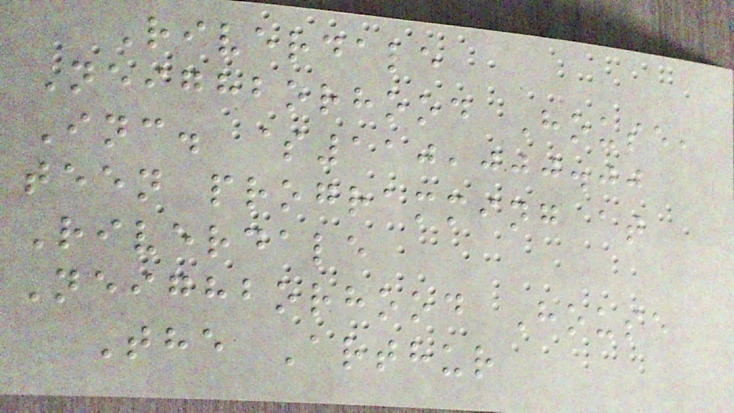Riverdale
Neighborhood House,
Inc. $110,000.00
teen programming at
Riverdale
Neighborhood House
The Arthur
